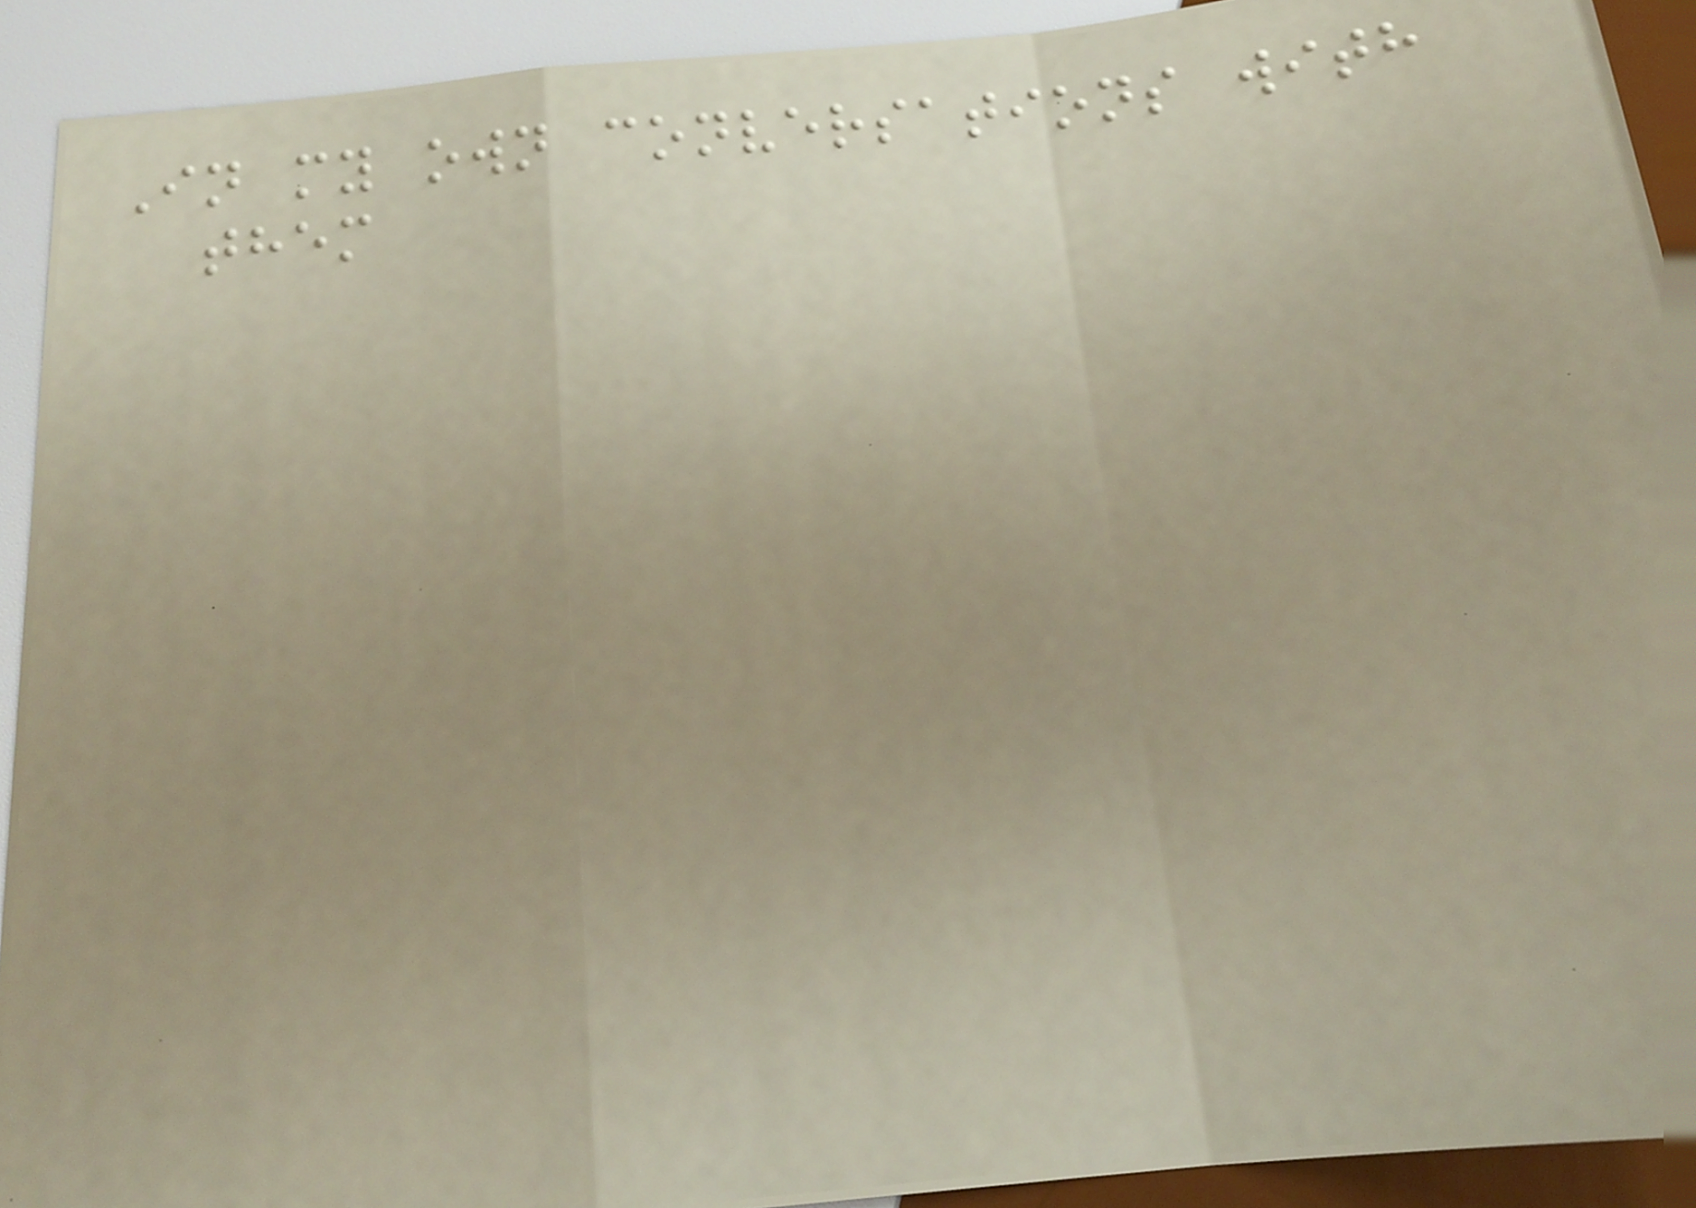In my own conversations with
them
